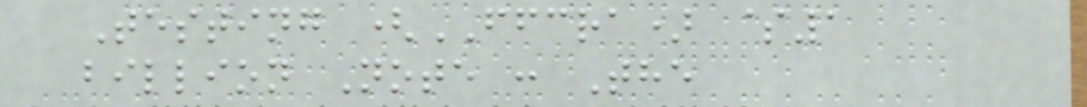Testing (FFCRA) $1
billion Note : The
